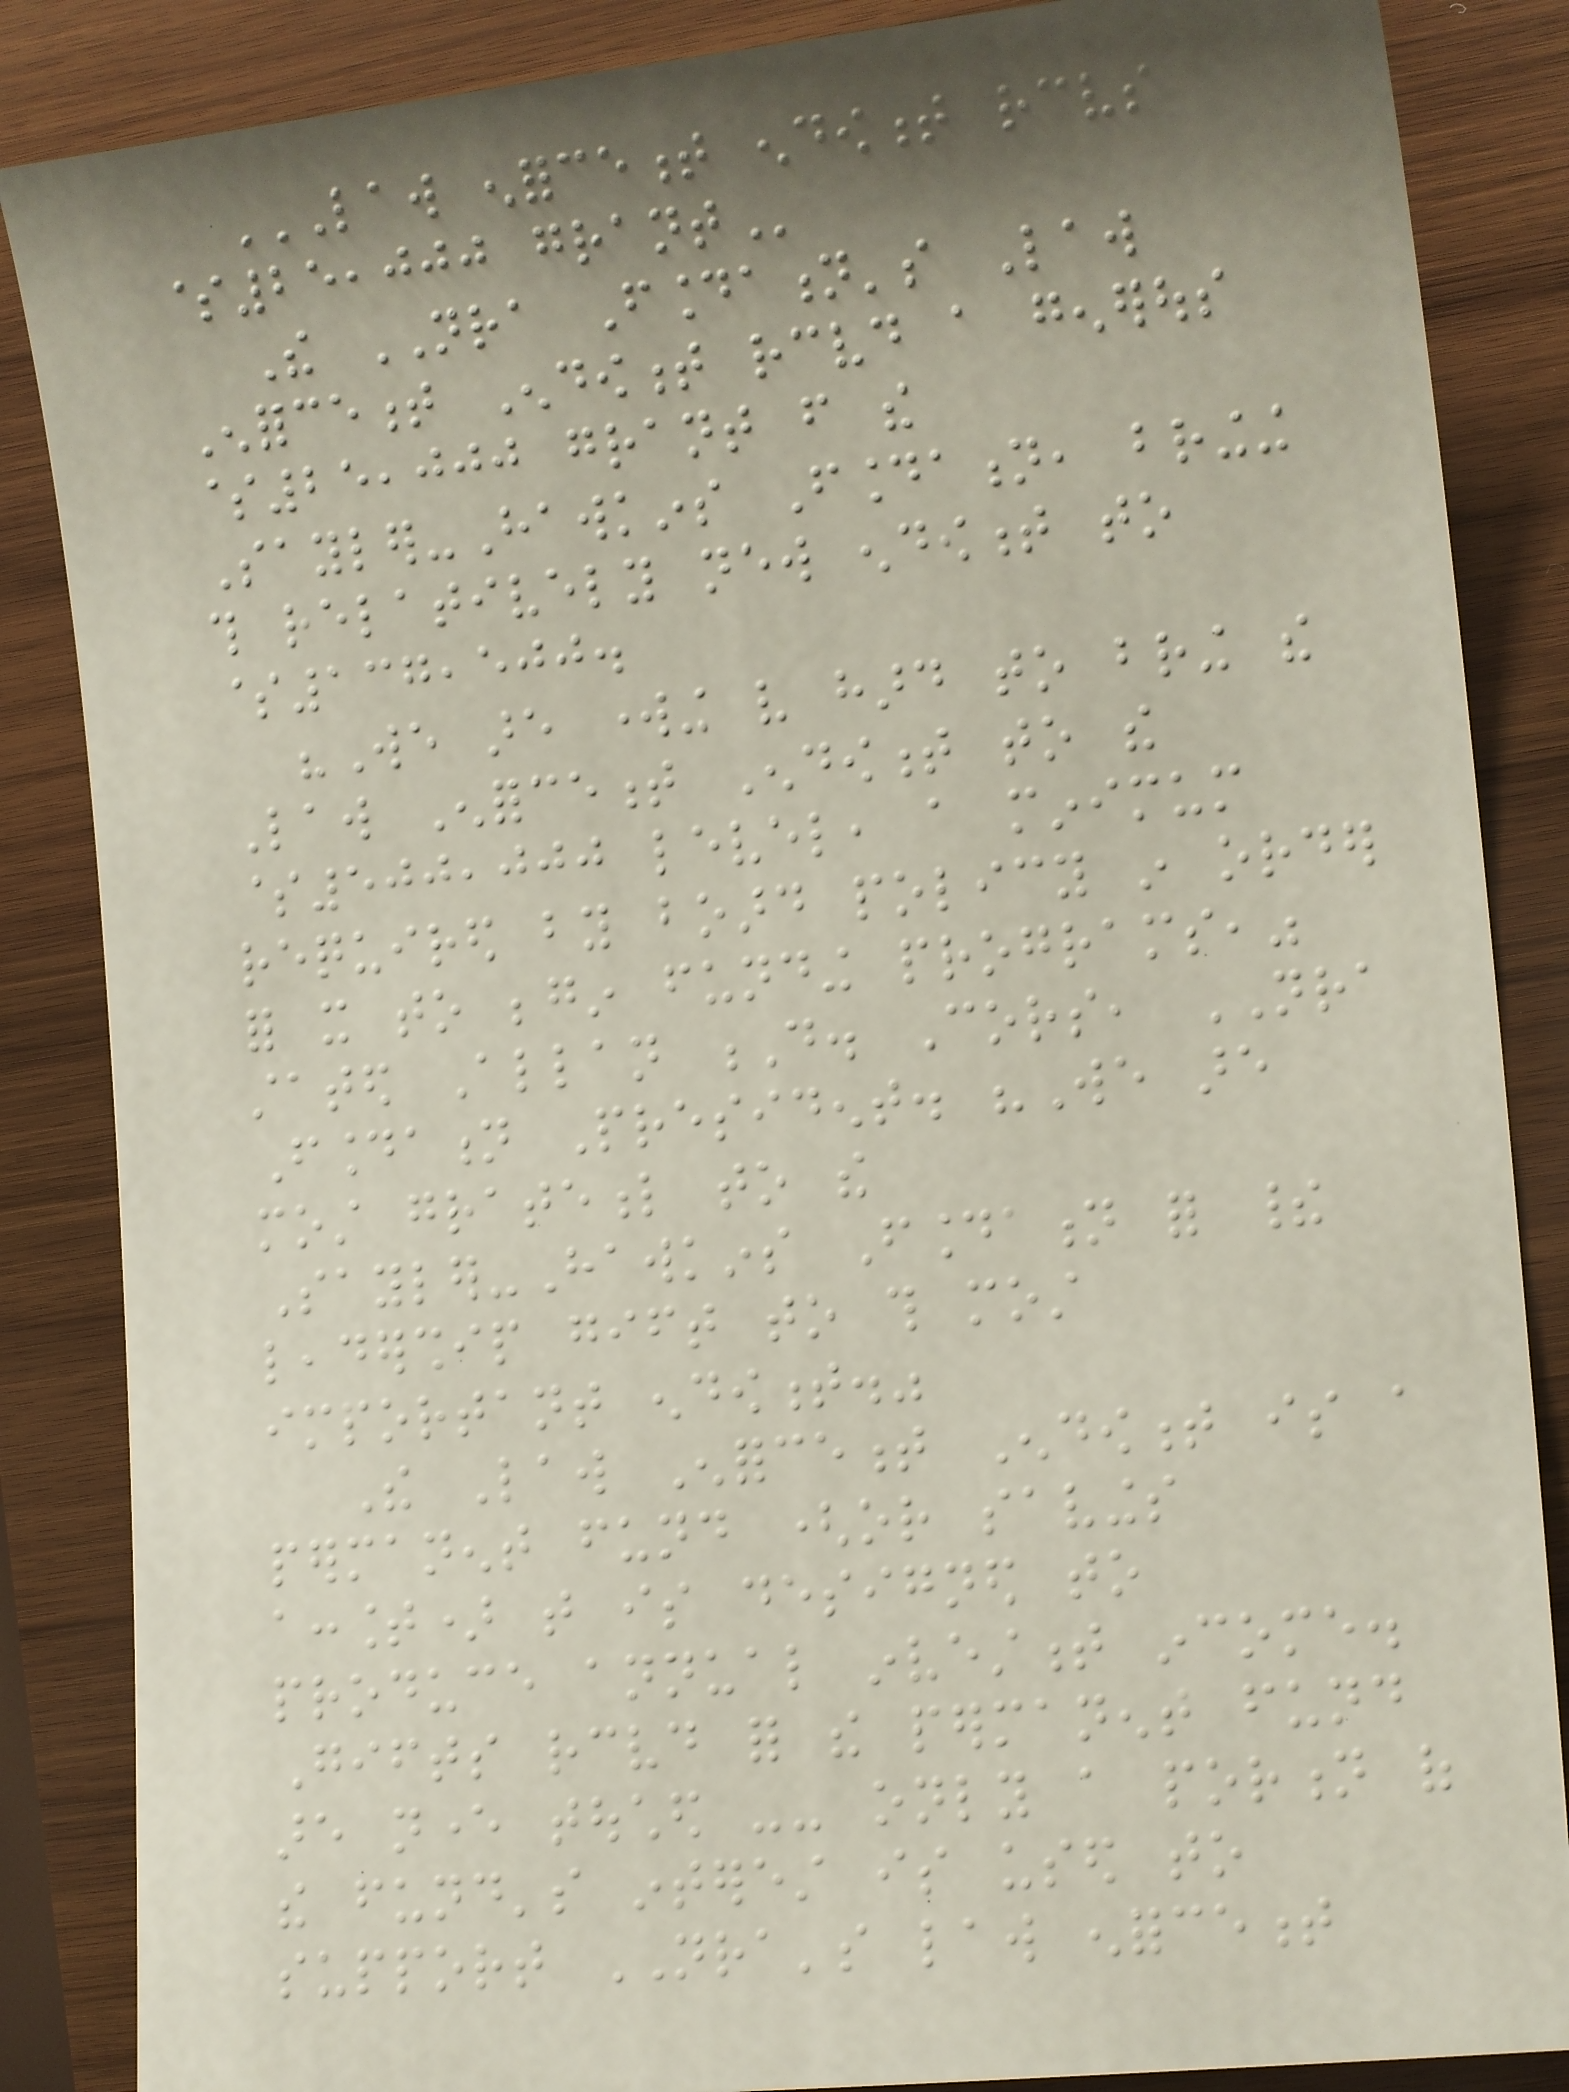LAW ENFORCEMENT ENDOWMENT RECEIVES
$25,000 GRANT
The NRA Foundation's Law
Enforcement Endowment received a generous
$25,000 grant from the
Sayler-Hawkins Foundation, bringing
this relatively new endowment to
$137,500.
"We are working very hard to bring the
Law Enforcement Endowment to the
$500,000 level, a minimum
required by board policy in order
for it to begin funding programs,"
stated Allan D. Cors, NRA
Foundation President. "We are
most grateful to the
Sayler-Hawkins Foundation for their
leadership gift to this most
important endowment."
The Law Enforcement Endowment is a
permanent fund (or savings
account) that is designed to
produce annual investment income.
Gifts received for the permanent fund
are never touched -- only a portion of
the fund's interest is used to
support NRA's law enforcement
